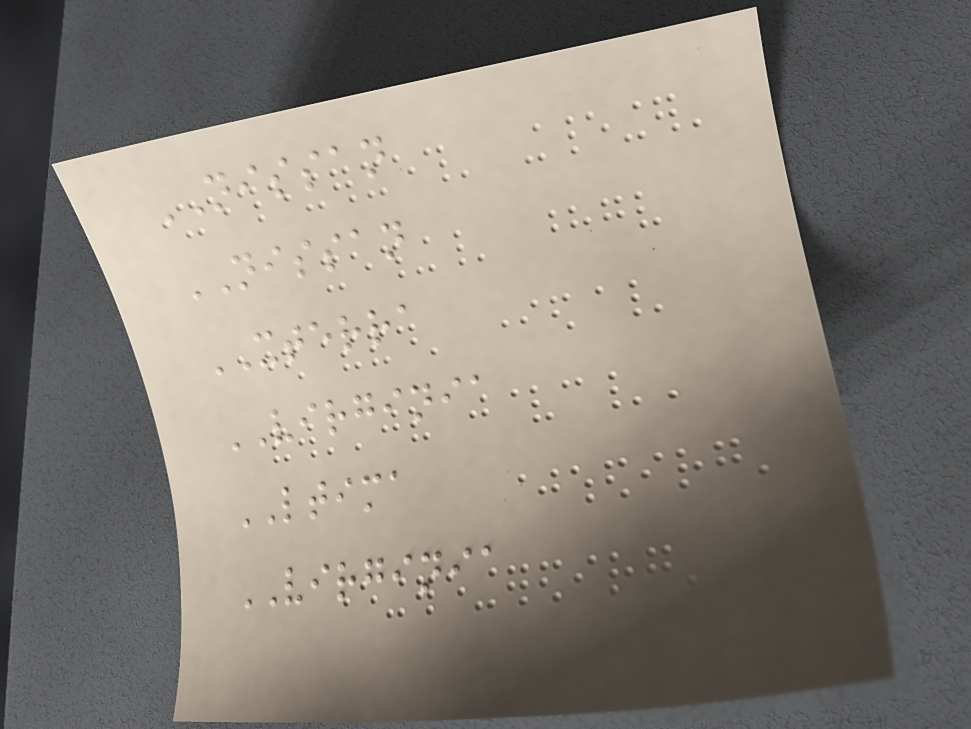NISSAN
NISSAN
XTERRA
VIRGINIA
LTIMA
VIRGINIA
